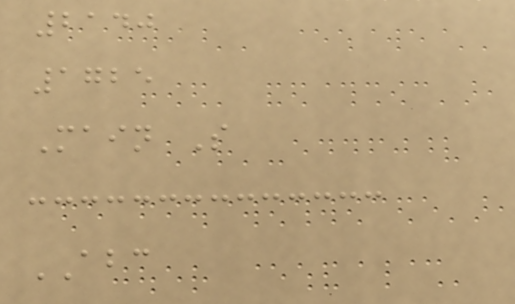2140
1725
Main S
ABC
